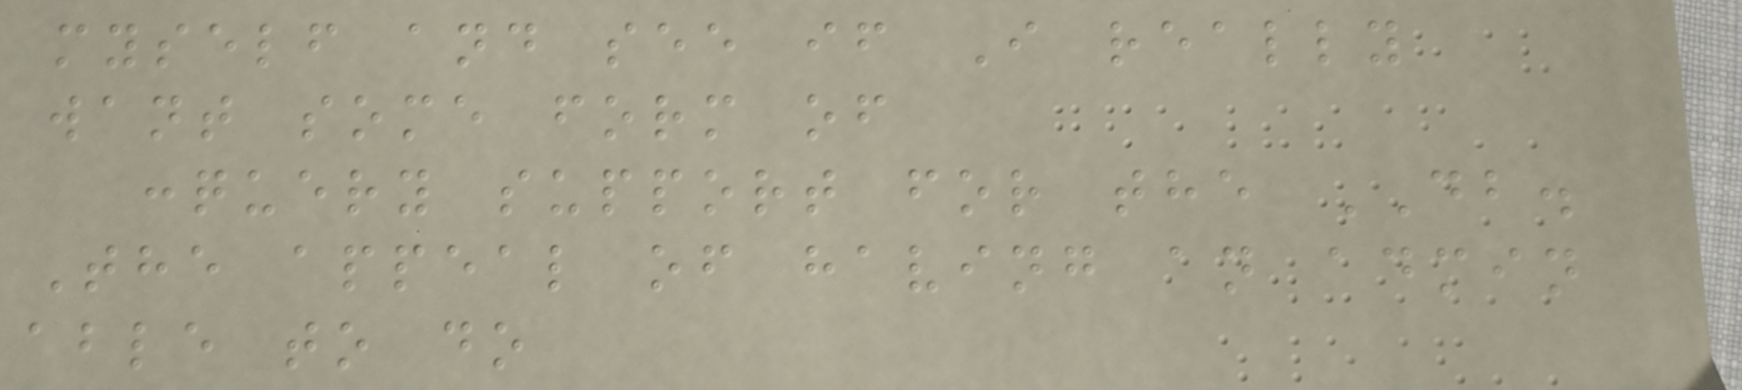myself and see if I really
want some form of
:query support for the DB.
The appeal of having an admin
able to do
